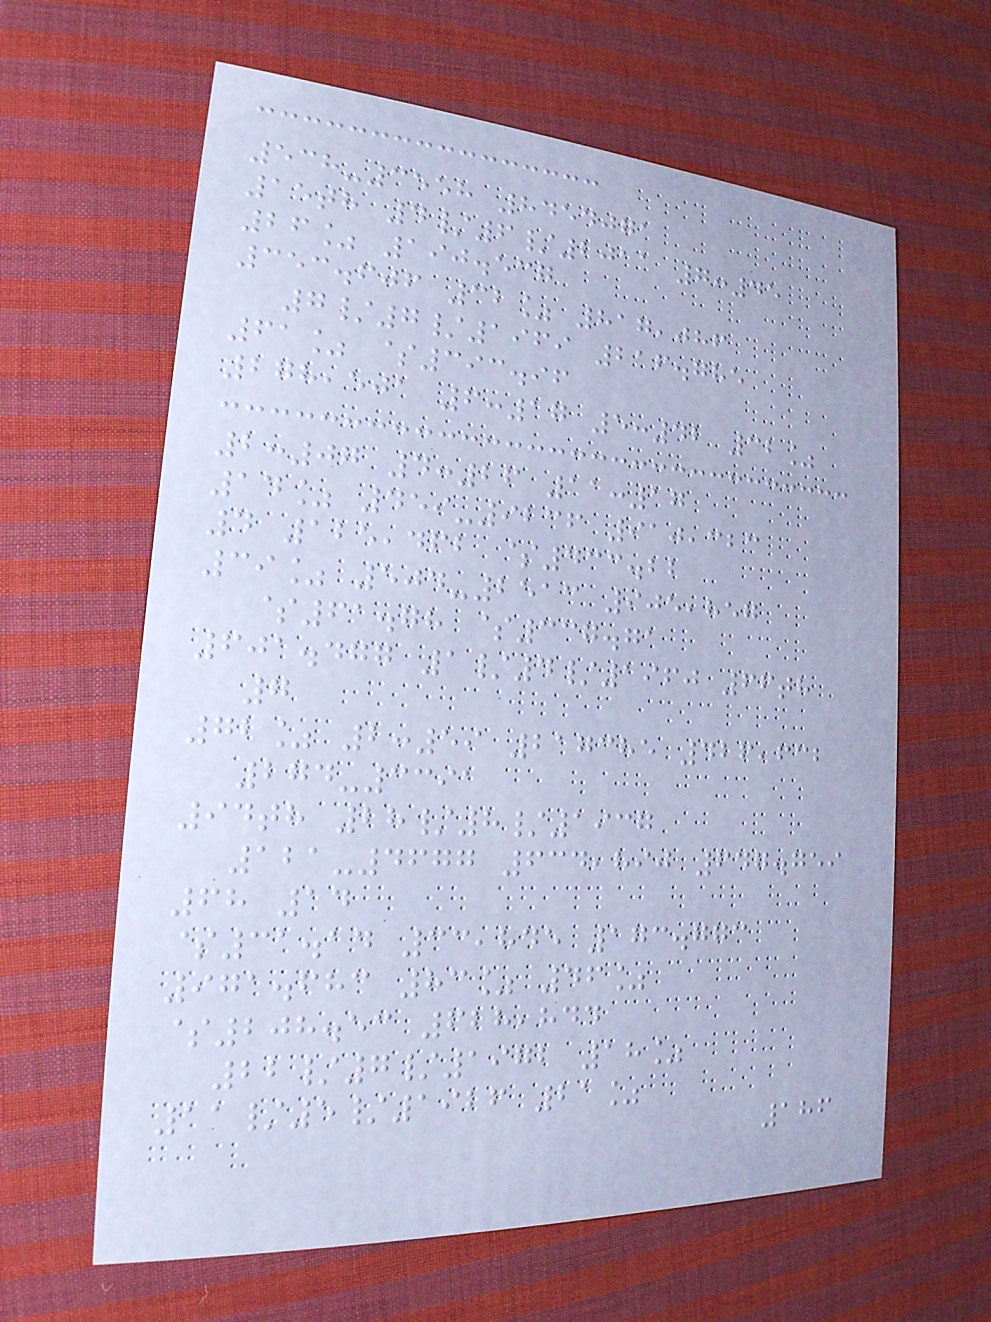538-3558 8454071
15th 4/6/2011 7:45
26% 190.537
353.606 32% 817,086
7/7/1969 216.785
61% $393.96
278,501 6:17 5:42 32%
2:07 4:26 11:17
14% 459-9236 910,323
4 125,462 $433.22
39% 504-2513 905,857
$61.78 $337.71
601.477 1/4/1960 66th
7
72% 2:59 217385 426,632
274-3391
94th 28/8/1937
121-4677 634,890 647.759
68 14
$31.14 33,845 173.773
971.683 83% 46%
$208.53 628,844
22/7/1972 18%
11/5/1926 21%
186
